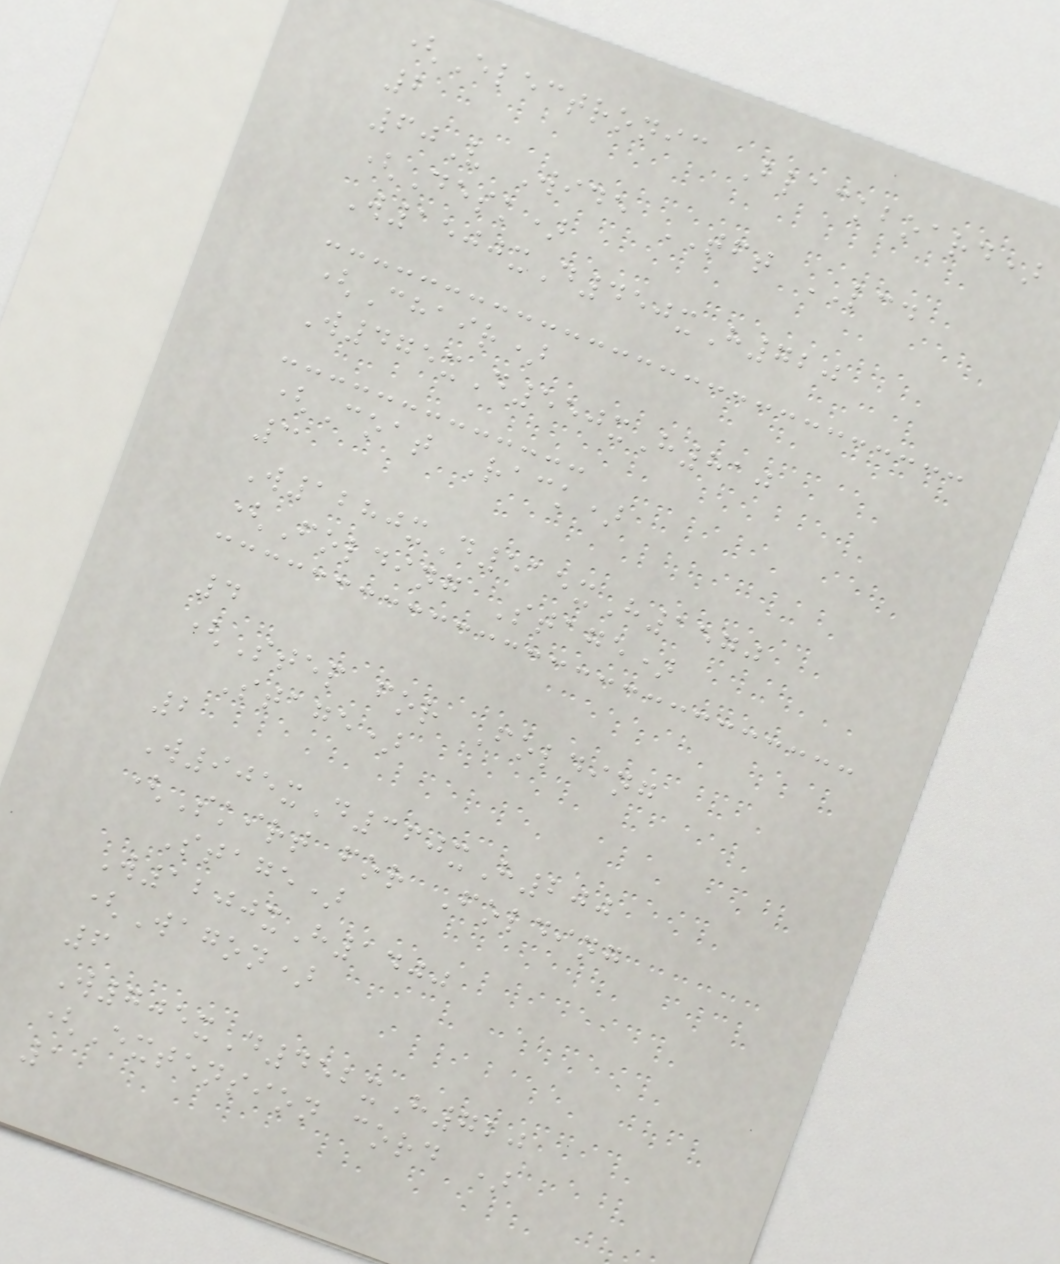(Electronic Blackboard)
2
60V Wide TFT LCD
(Desk)
W1500xD450xH720
(Chair)
W475xD550xH810
(Coat Rack)
3
W1280xD515xH1570
(Folding Stage)
4
(Step for Folding
Stage)
2
W905xD360xH200
(Skirt for Folding
Stage)
W1200xH1400
(Wagon)
6
W705xD452xH720
(Extension cord )
1
